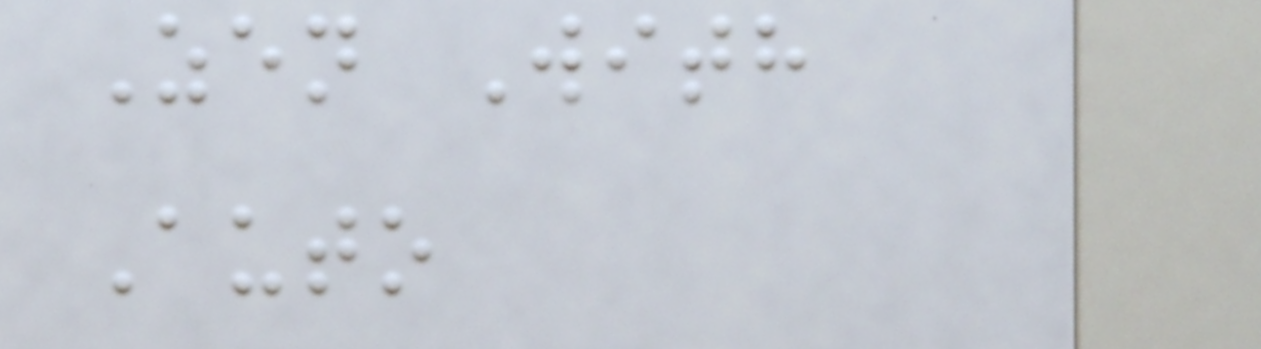Zen With
Auto
